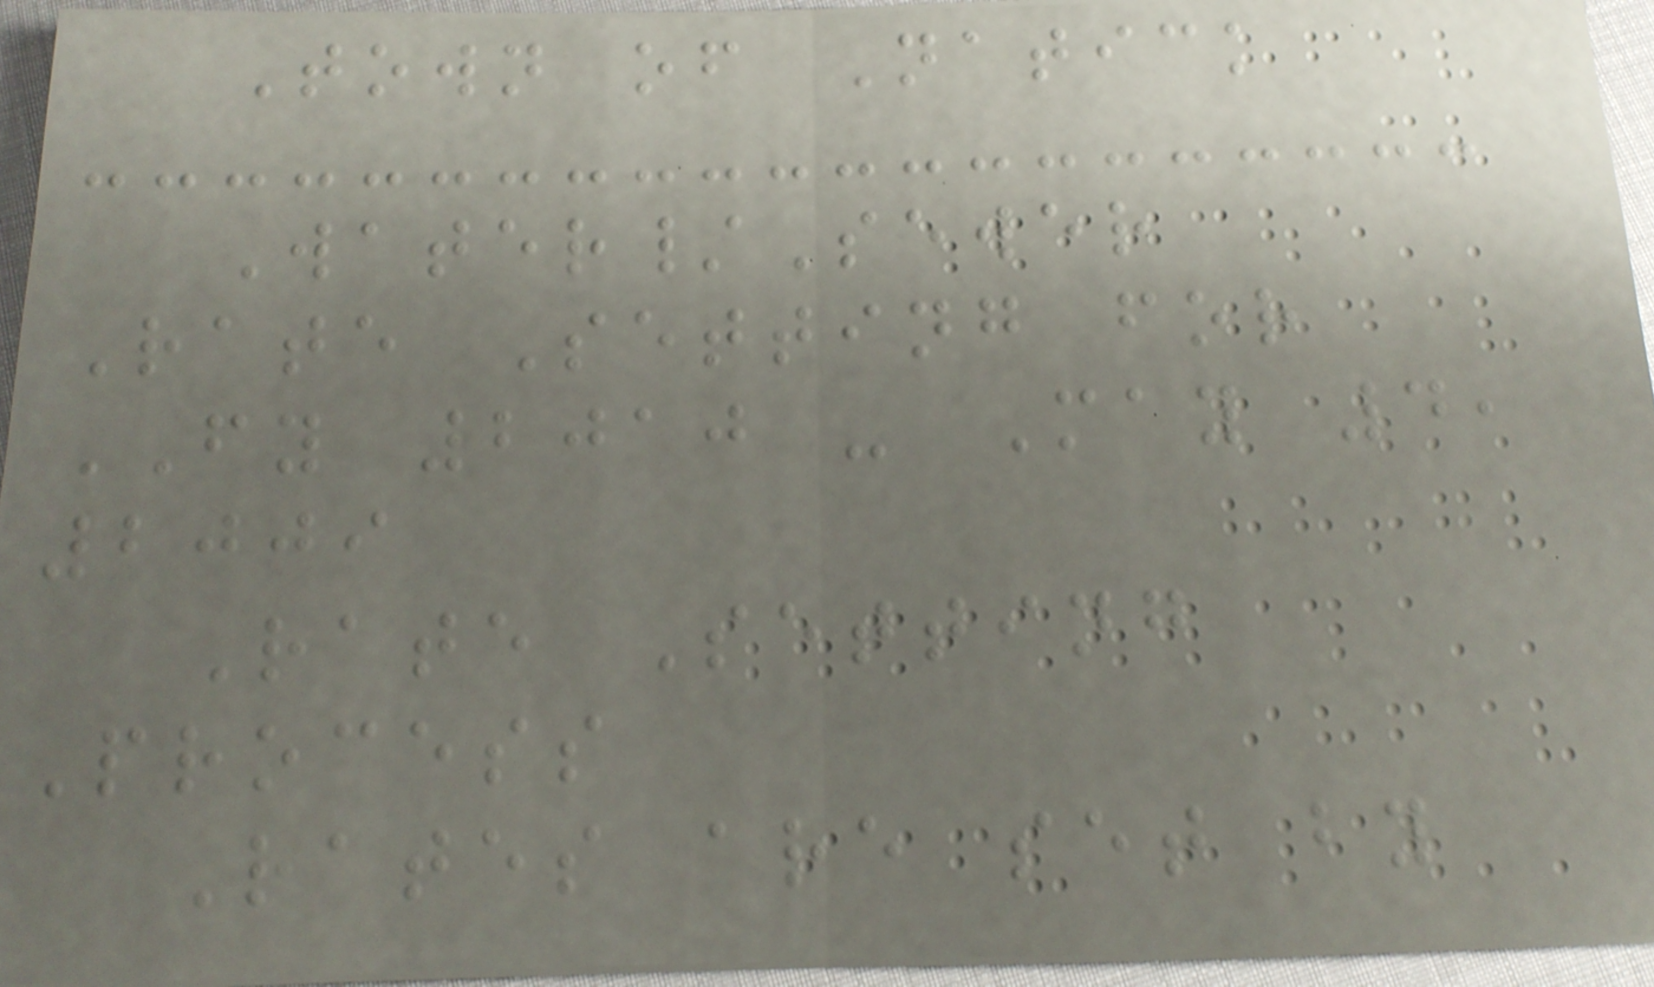Town of Natick
Water/Sewer
Rate Setting for
FY 2010 - May 4,
2009
Rate Setting
Process
Rates are set by
